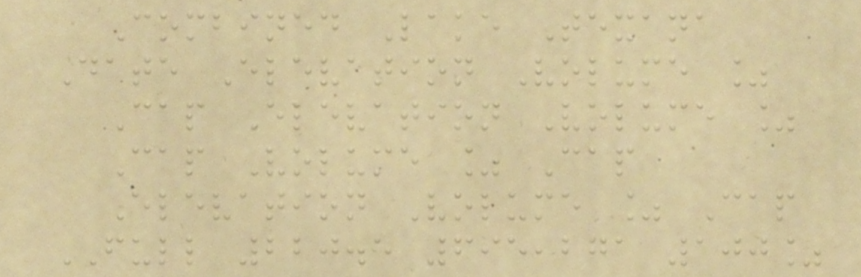Combined Lake Texana
Date Elevation Volume %
Cap Elevation Volume %
Cap Volume % Cap
Elevation Volume % Cap
FULL 220.5 695,271 100%
